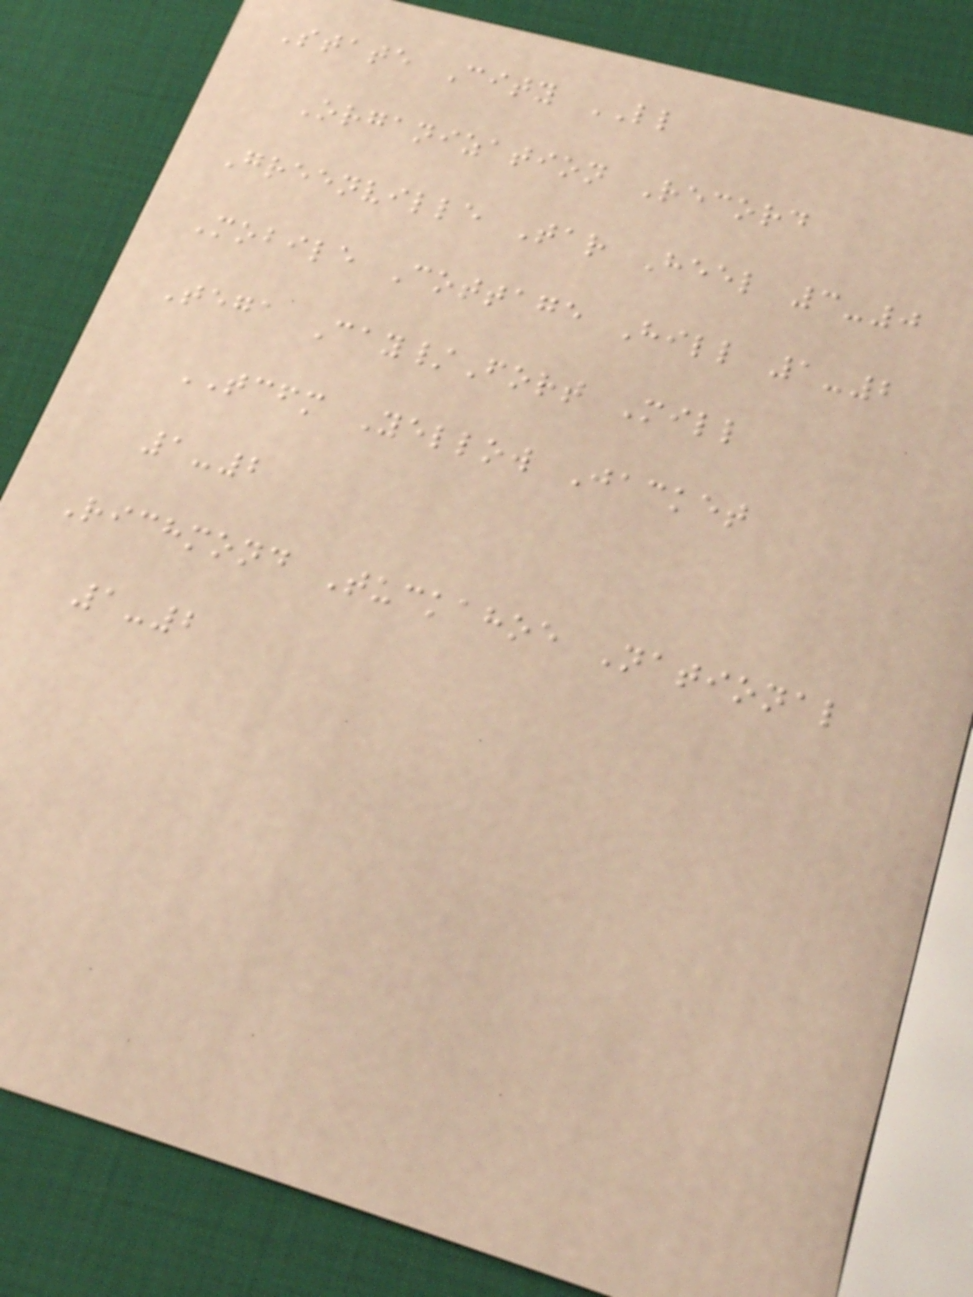State City LL
Organization Record
Greenville Tar Heel 3-0
Mobile Cottage Hill 1-2
Tega Cay/Fort Mill
TCFM Yellow Jacket
1-2
Richmond Tuckahoe National
1-2
